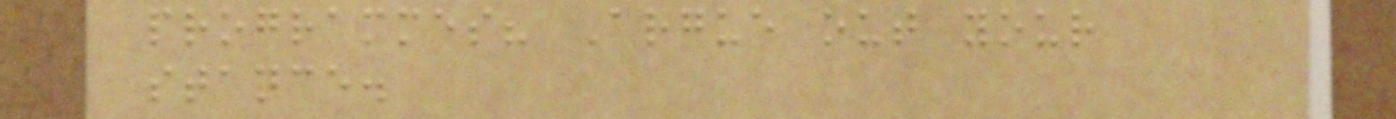programmes? Argue out your
stance.
